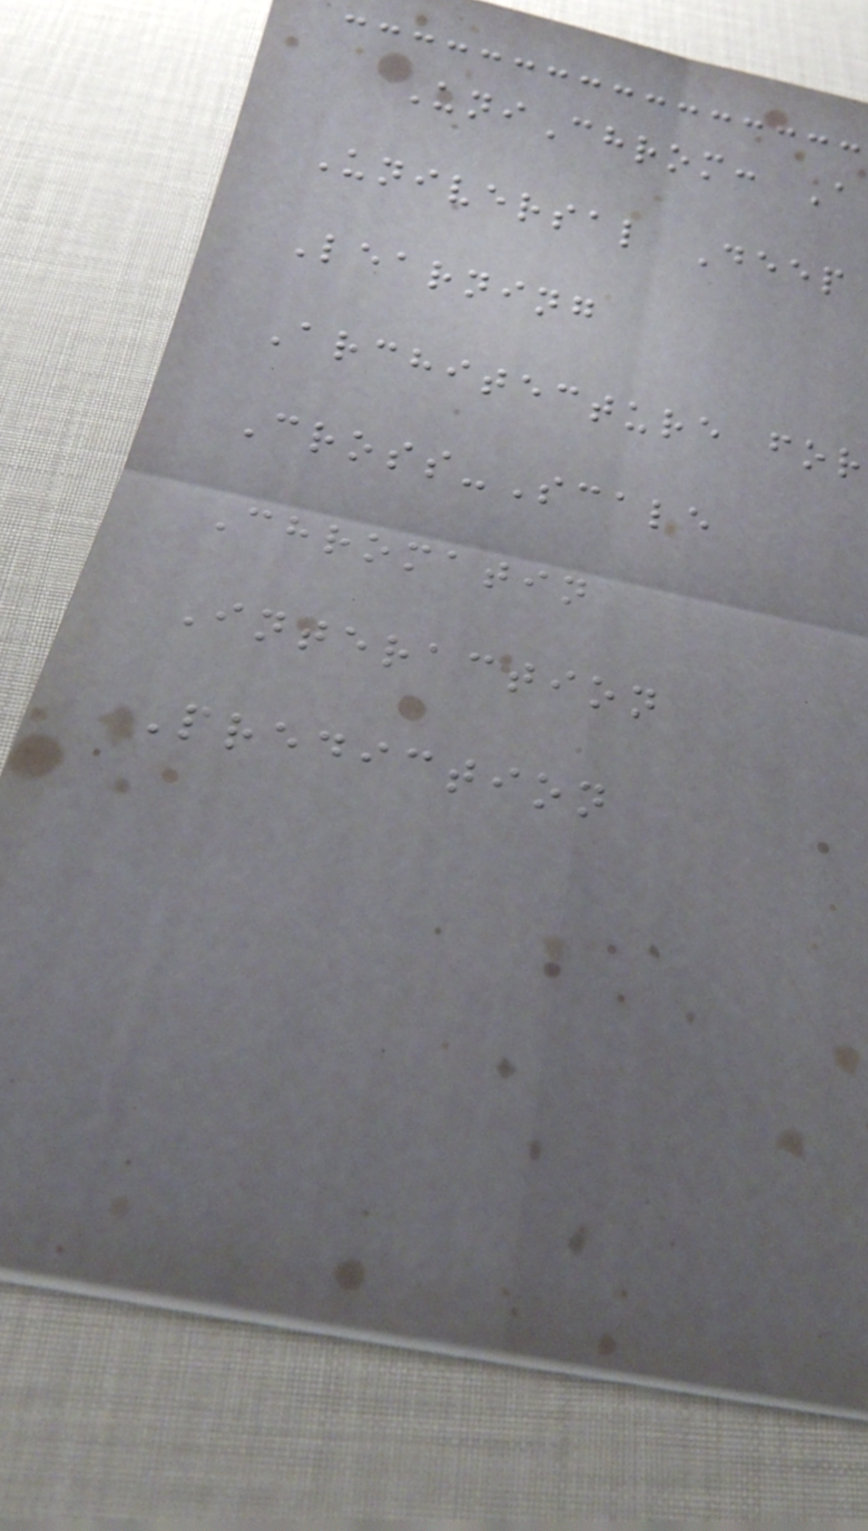UniChrom: A
Universal Deep
Learning
Architecture for
Cross-Scale
Chromatin
Interaction
Prediction
